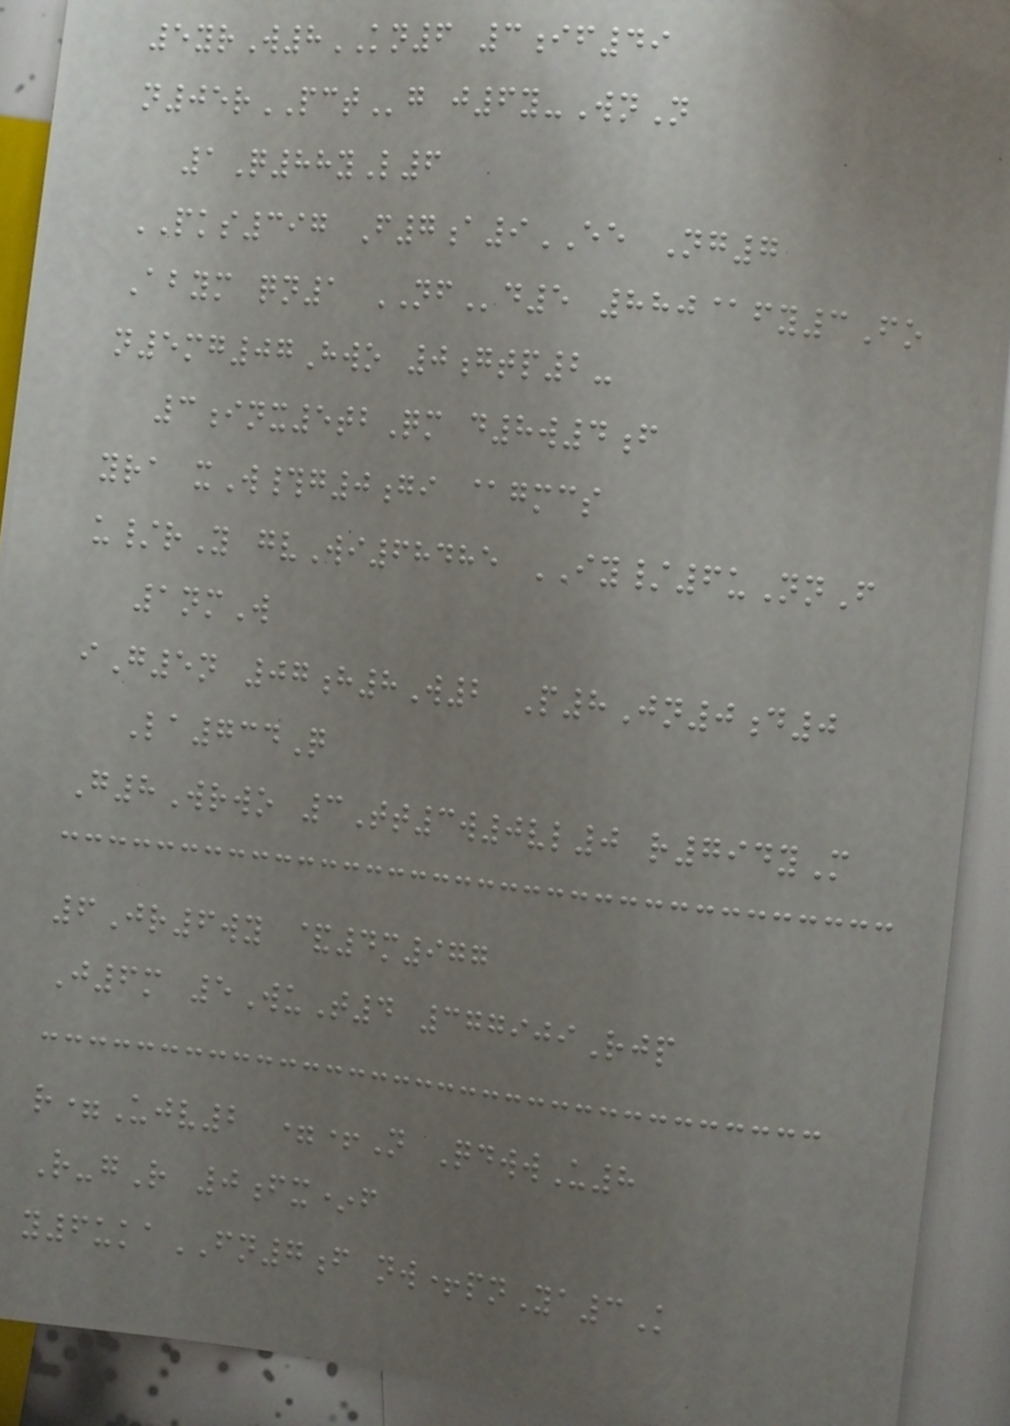5yrW8KN6 3if49
n05rPCTg j6y-WnN
1Q88yL6
PKS397 F7a9EE Ng7
Abym qn1 NFd5 880@fy3Fo
n5mg07Hwo 0gtp2-
3inx5tbQm d8w4f
yra xW#g0gi @gmcs
u/rY gvWi68485 IY/6uNnF
1nmW
iG5n 07h8W2 P8Jn0d0
La734Q
G8Wrwo 3Tt3w0vl0 r794yM
6Jr6wy &4m977
J6m 5WuT4 377909Rjp
r=Ujv2 =+N QdwwU8
R-gR 0fx*f
y6ukaFN7f nw+pnYa3K
